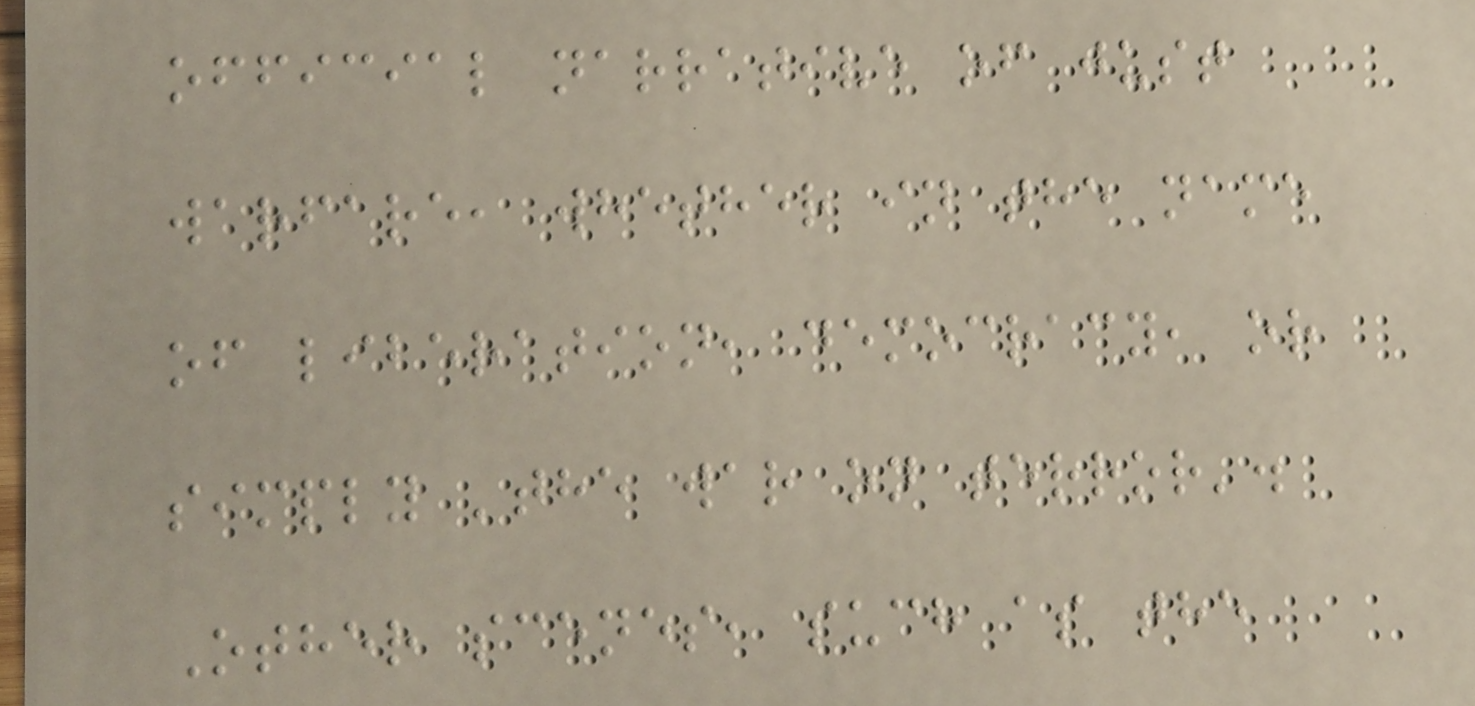official narrative of just
warfare, whether in the name
of liberation, democracy, or
simply 'the war on terror'.
Other scenes, such as the
